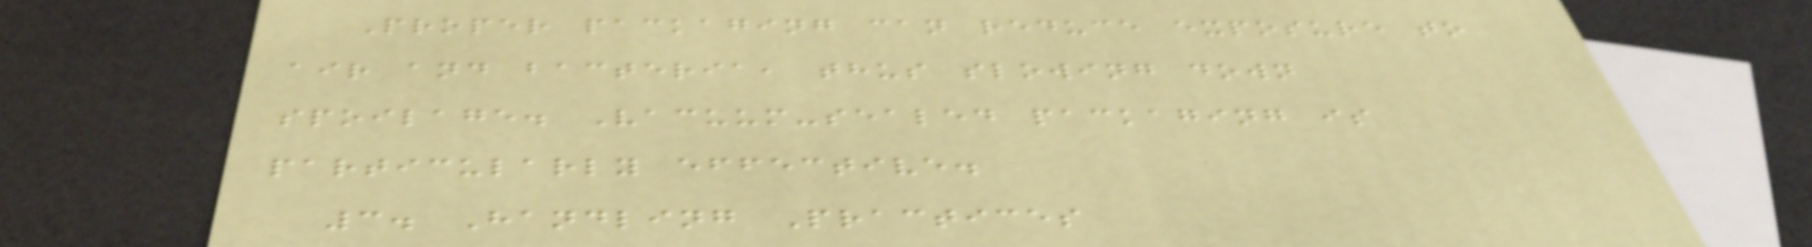Proper packaging can reduce exposure to
air and bacteria, thus slowing down
spoilage. Vacuum-sealed packaging is
particularly effective.
3. Handling Practices
